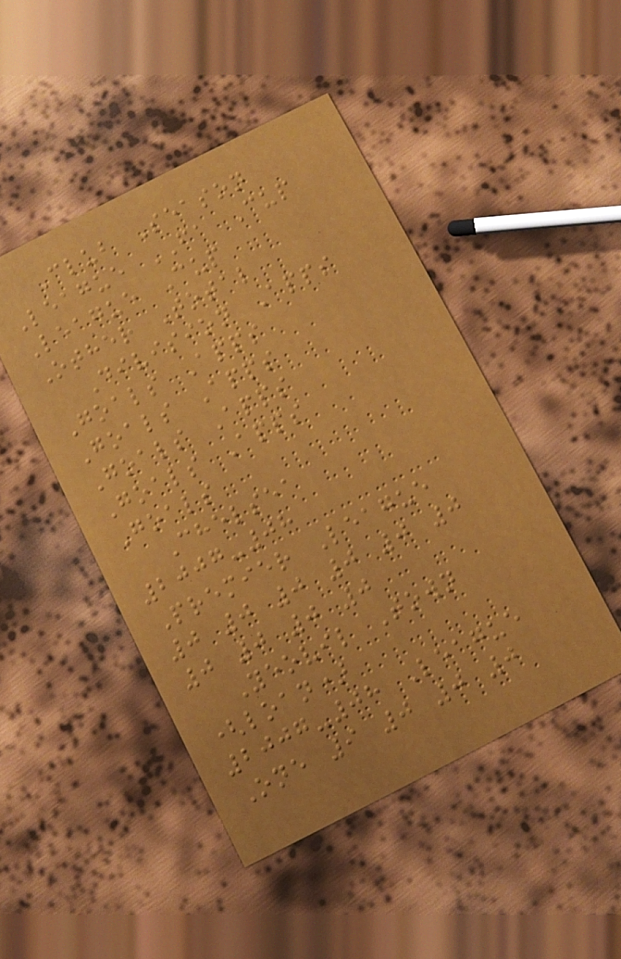Club Season
League FA Cup
League Cup
Other Total
Division Apps
Goals Apps
Goals Apps
Goals Apps
Goals Apps
Goals
Chelsea
2007-08
Premier League
0 0 0 0 0 0
0 0 0 0
Yeovil Town
(loan)
2007-08 League
One 9 0 0 0
